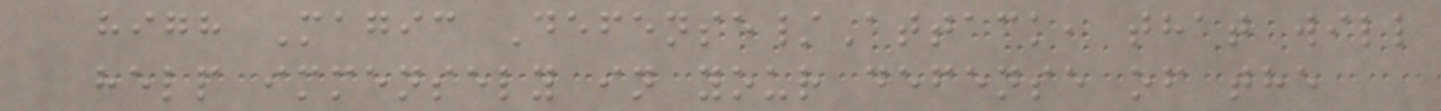high Magic Defense/Attack, that will
help immensely in your defense of the
